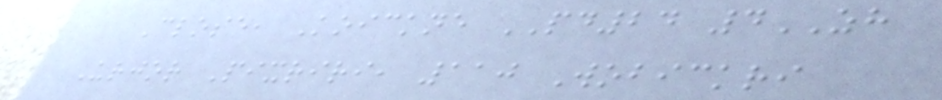Close, Koickne PD24 4ZH
Urjor Pixriri, 110 Wobickri
